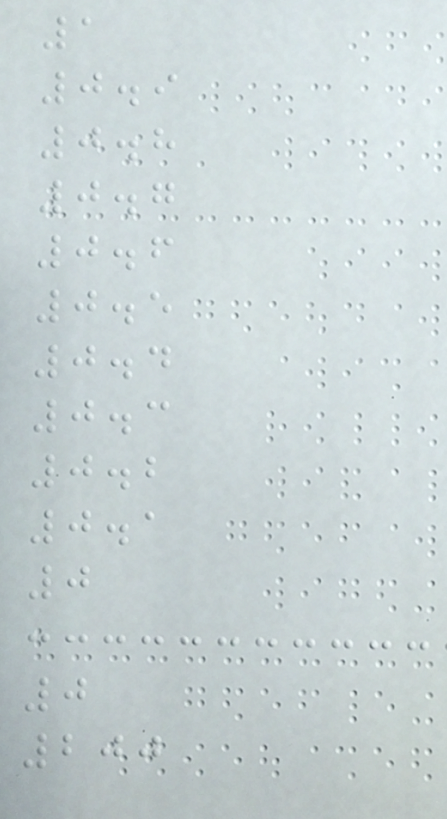1
0.9
0.8
0.7
0.6
0.5
0.4
0.3
0.2
0.1
0
0
200
